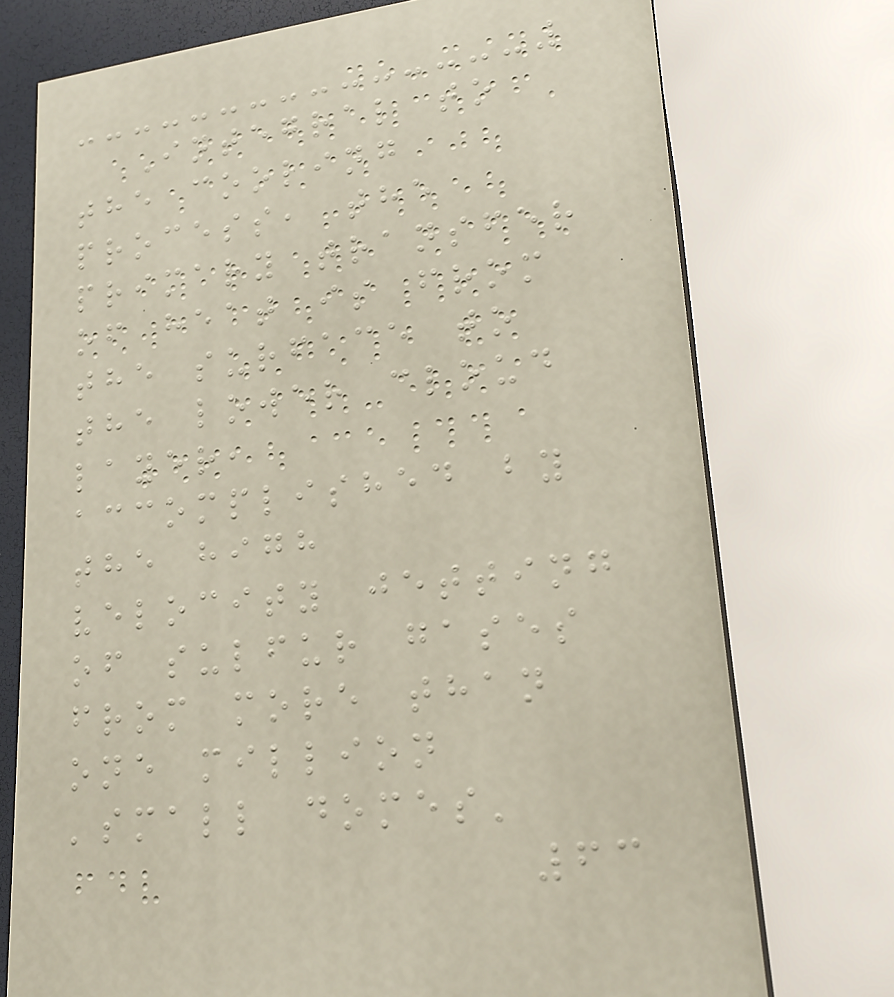Integral to
the cooling
process, the
primary transfer
of heat is from
the surface to
the lower cloud
layer,
accomplished by
the high
velocity jetting
of sulfur gases
from more than
one million
'small domes'
63
